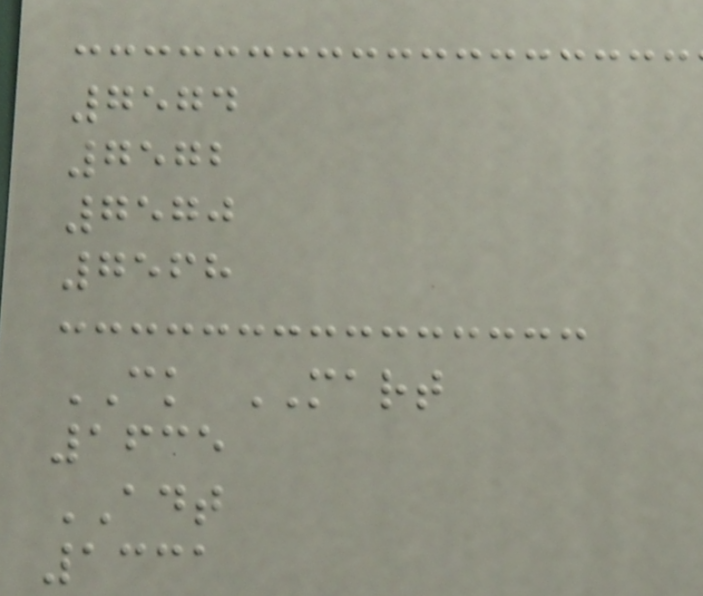7574
7572
7570
7568
CK MART
1635
ADT
1331
